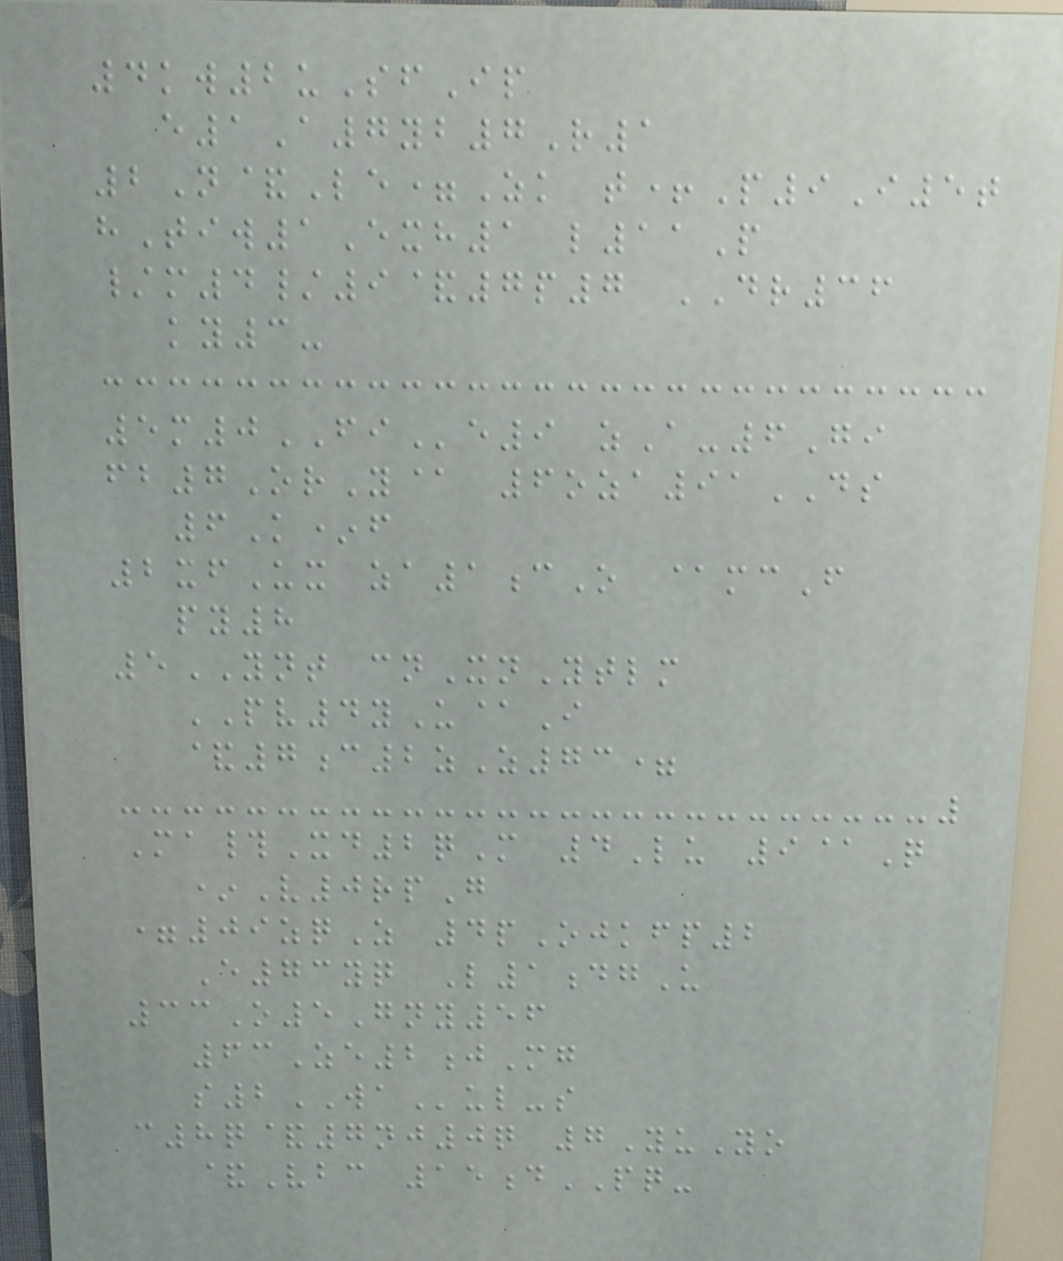4kw2uSfIp
e1A7yb7R1
2N&Le=Zk t+P9I5t
hTiw1Exh1 l11P
/m4/9&7p7 DR36
ky3-
5m0FIe9 zA-6Gi
fb7OrY@ 6oza91DS
6K*f
2xfUx za1cO @mcF
py8
5YNT cnXnYtlm
PV4yU@I
&7c2zZ73=
Ma#Xd2qM 4Lu 9@Q
*V0rpG
=09zqZ 4pOjkfp2
E73yq L1dgU
33O5Gny56
63Ze2jMg
s2WAul-s
c8q&7nj0q 7YuYo
&Vbc 15dPQ-
